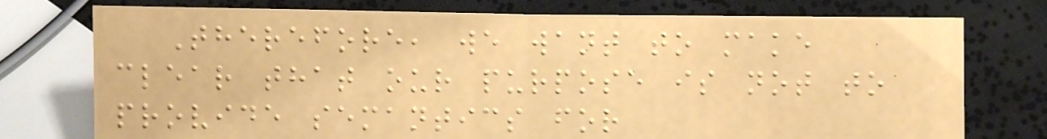Therefore, we want to make
clear that our purpose is not to
provide semantics for
